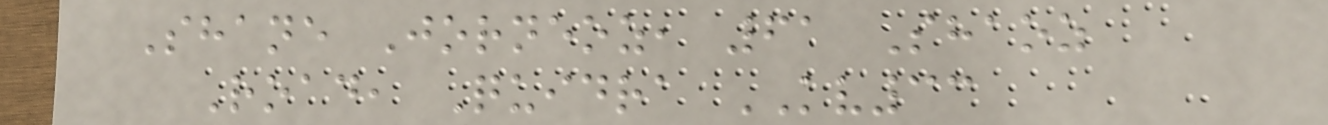Shane Jorneoz, 61 Shaoz
Road, Quidra KV33
